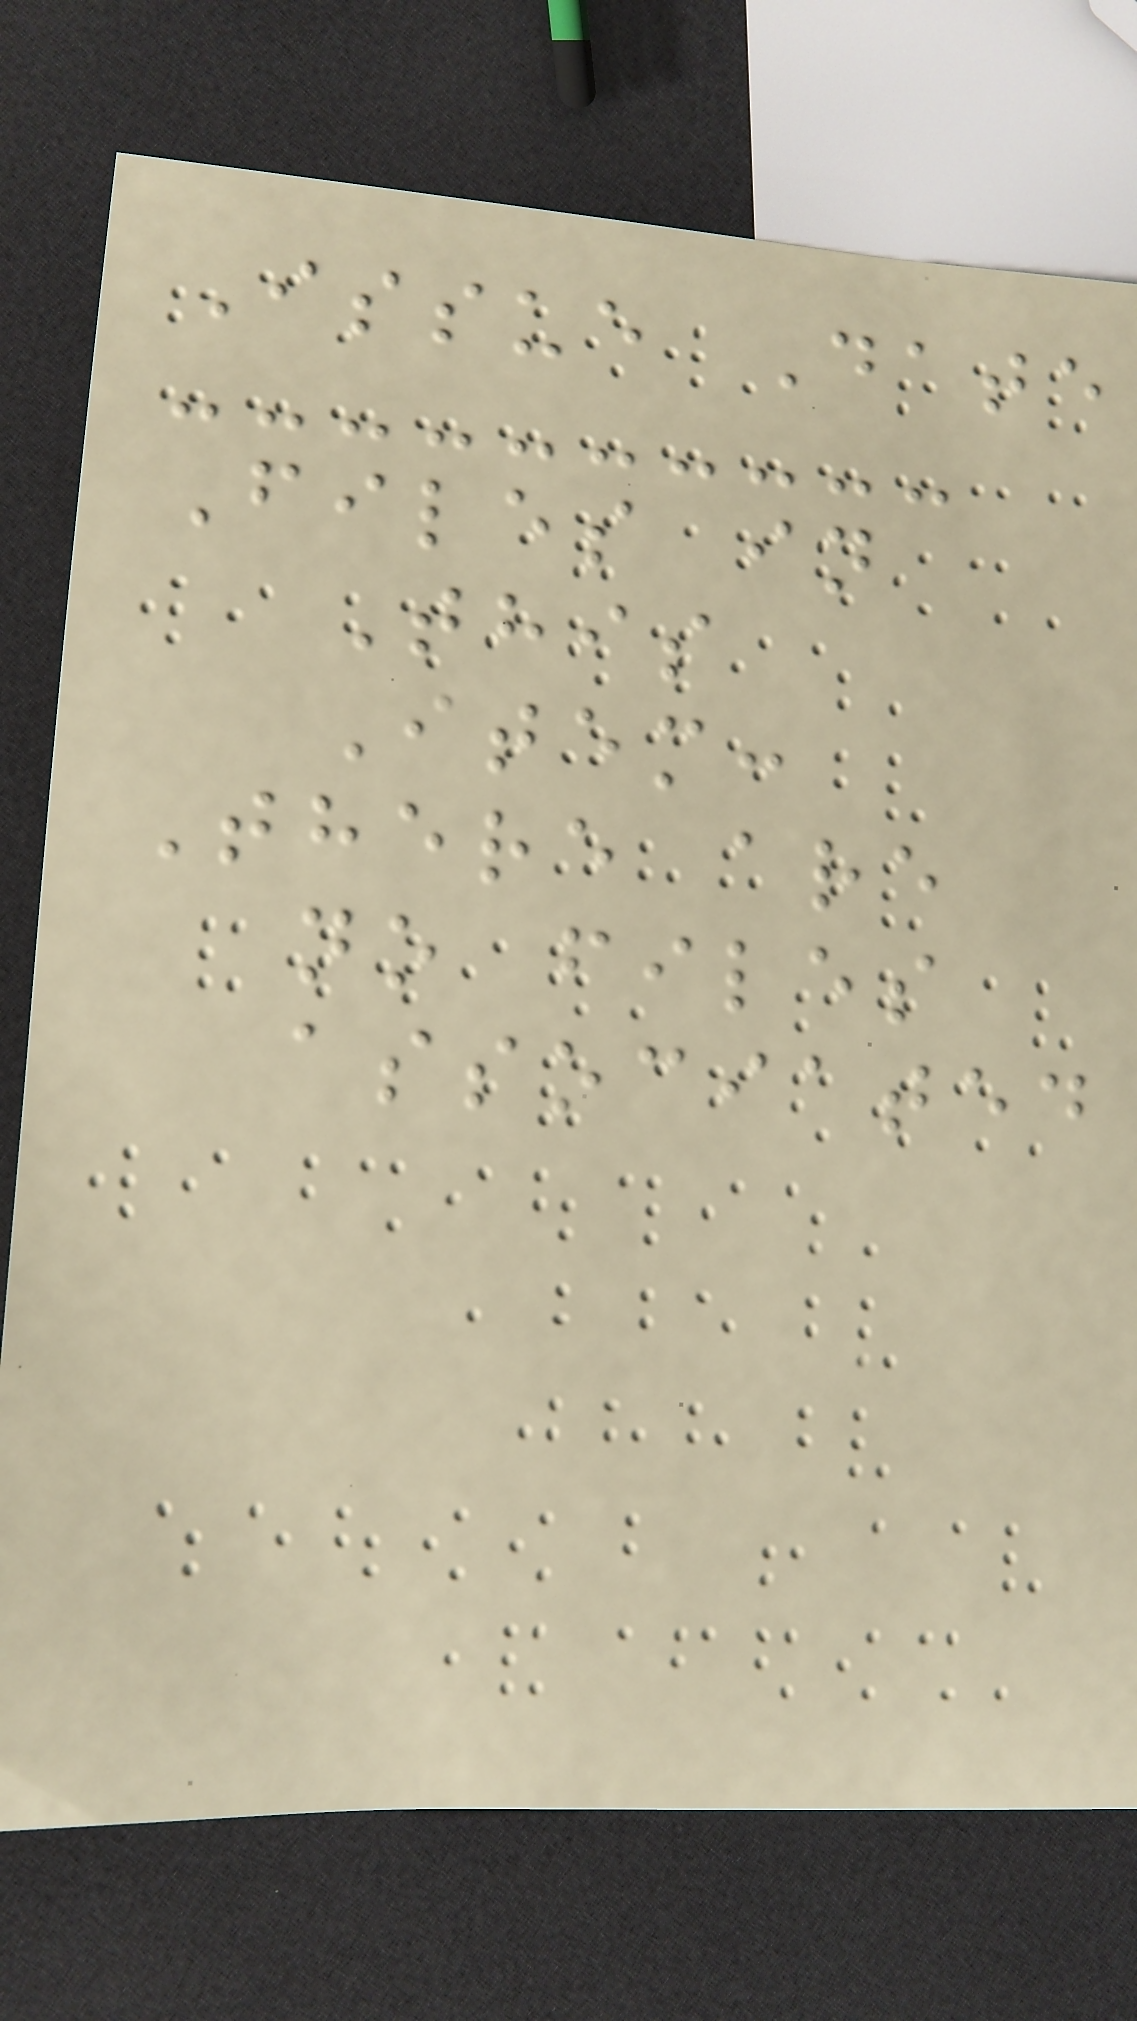Issue Date
Files in
This
Item:
There are
no files
associated
